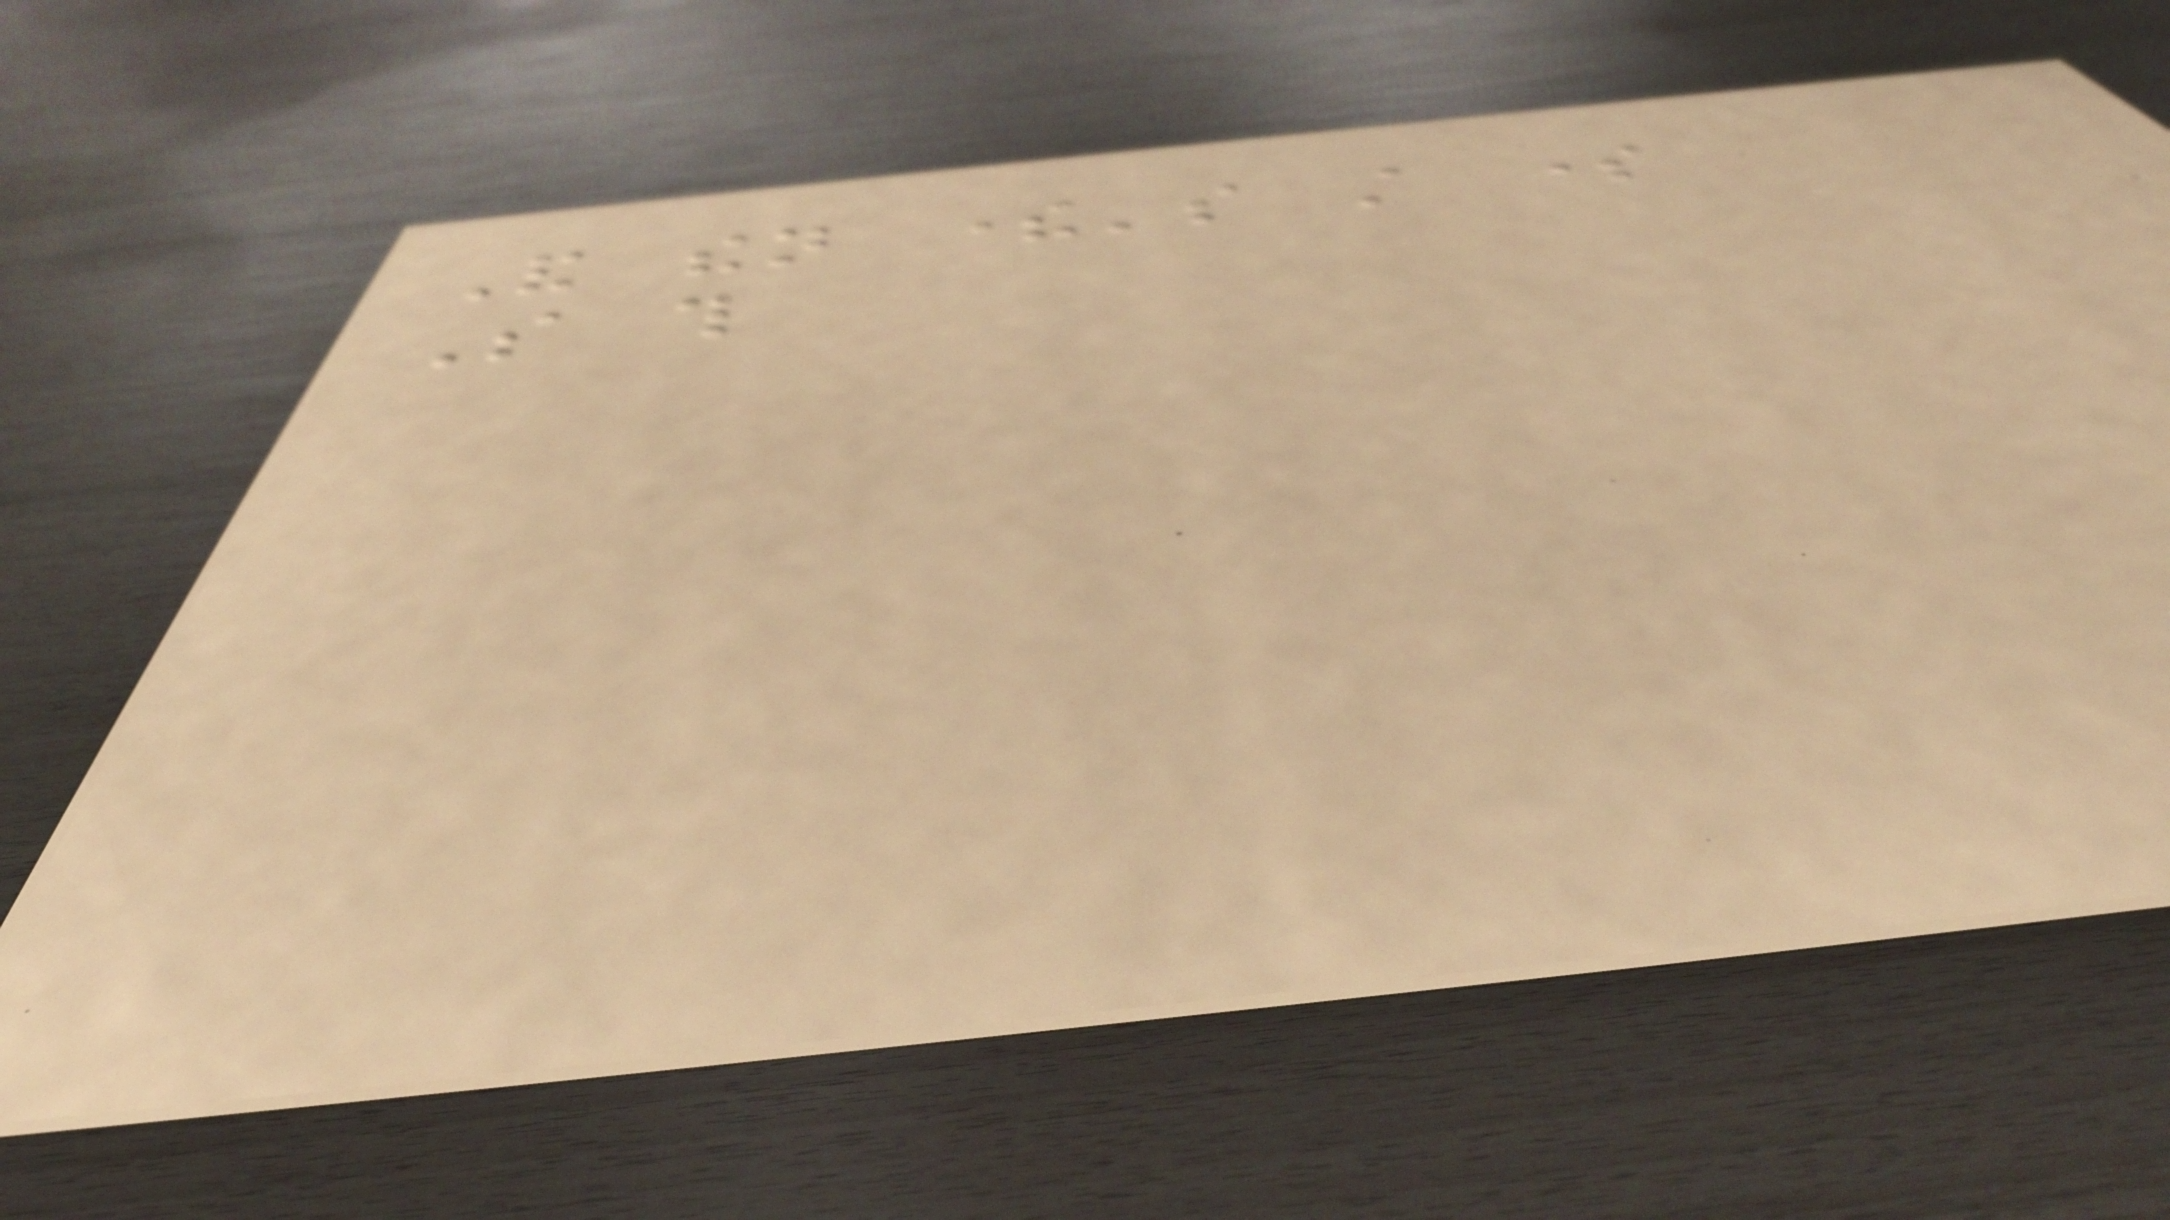And then there's still some
So this
